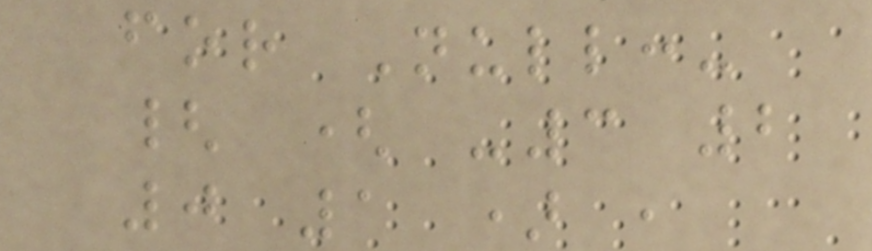for Null:-
{ ( -3 2
0 1 ) ,
